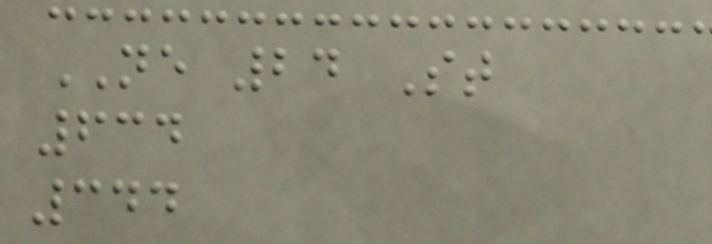NE 24 St
634
344
